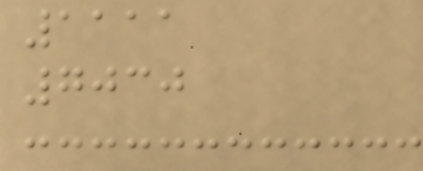1111
7030
